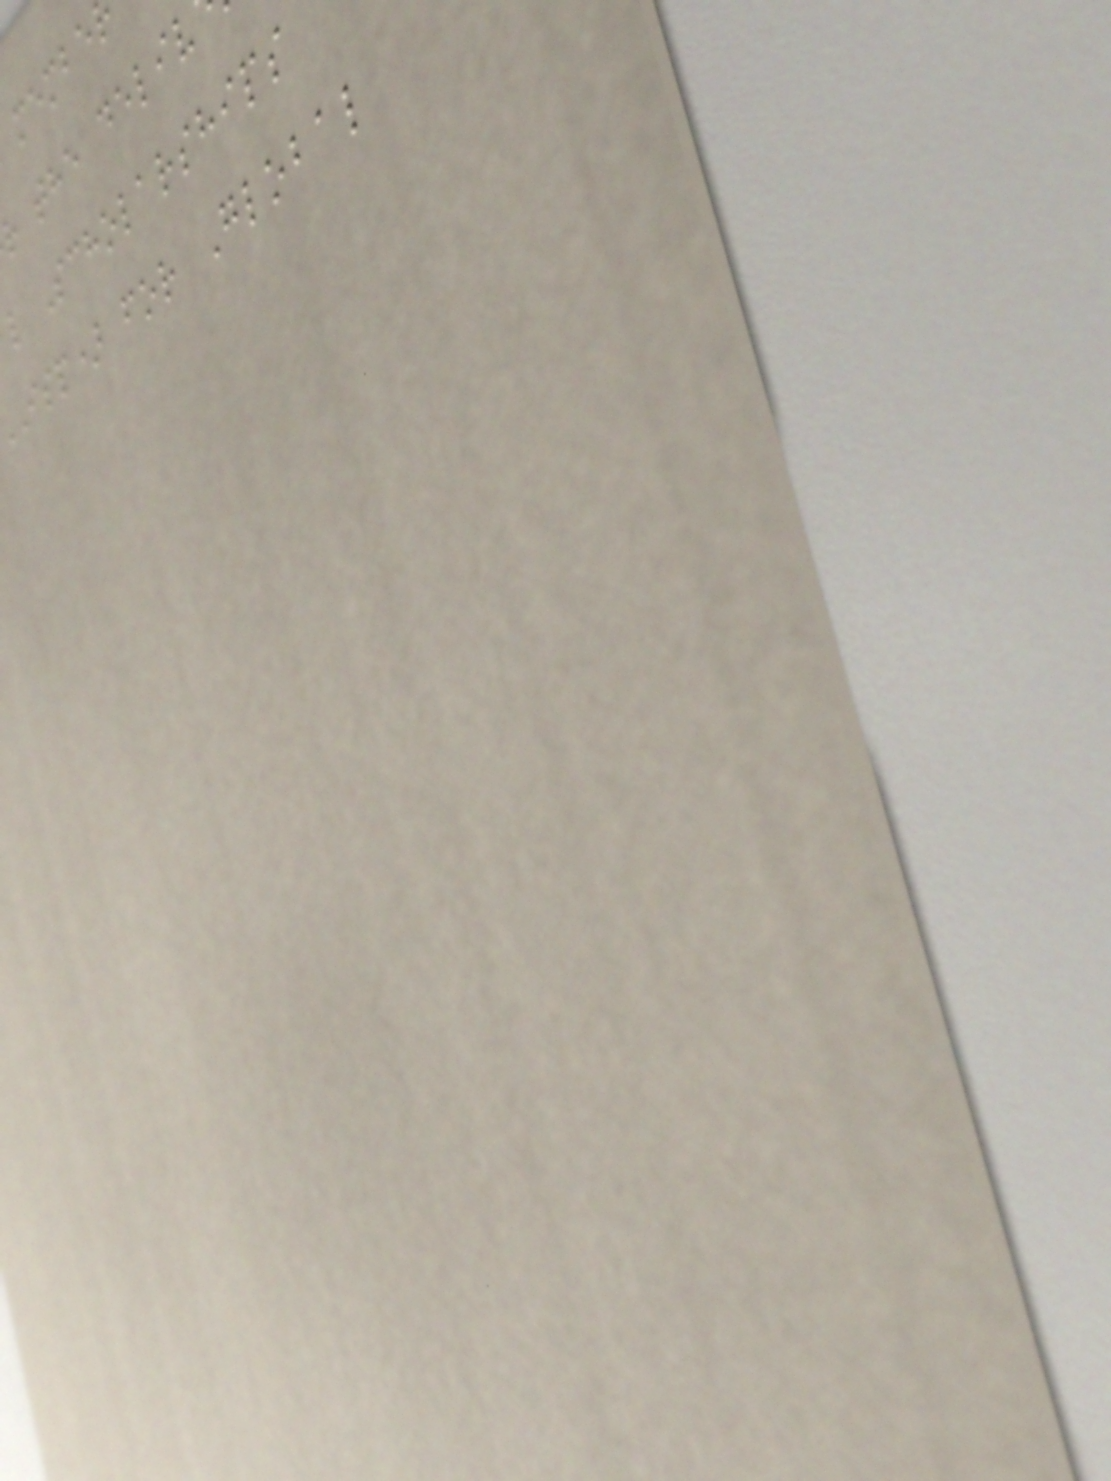r the deliv
l Scholarships
isp) for Global
